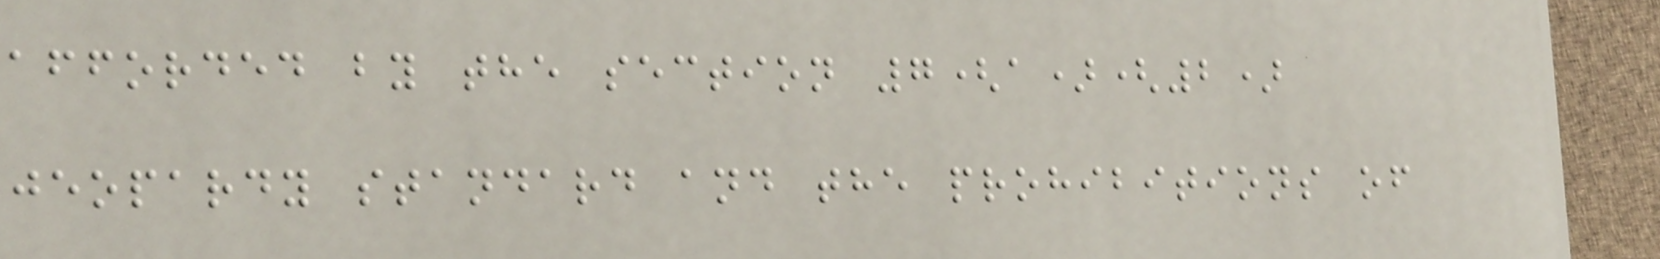afforded by the section 7(a)(2)
jeopardy standard and the prohibitions of
